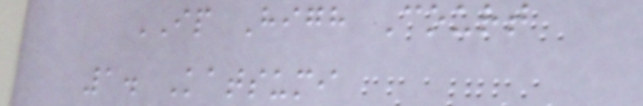IP High Court
1. Katsumi
